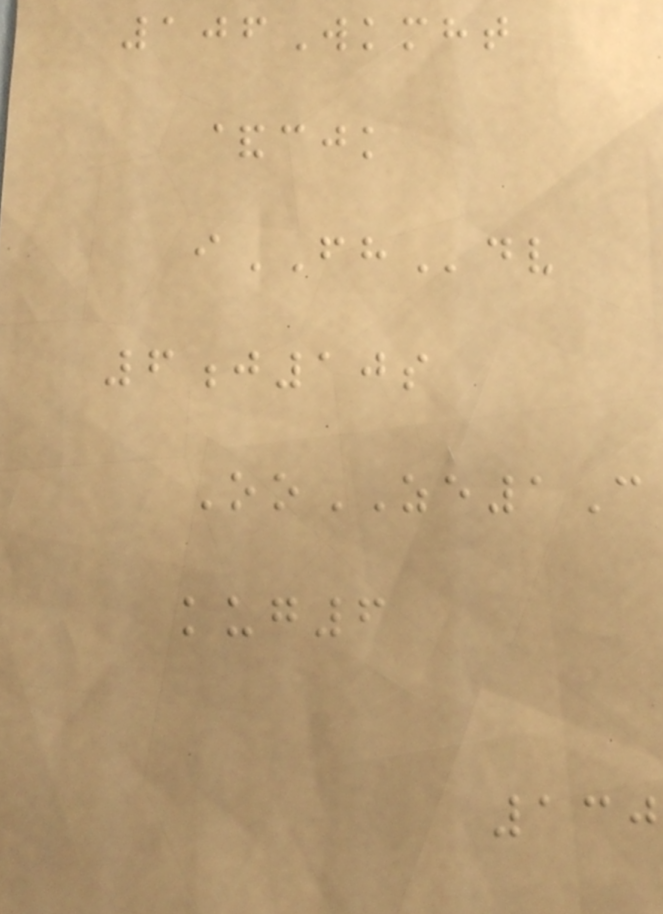106Wkmht
&cjk
iFHdv
6j10s
OoZE1C
kug6
130
